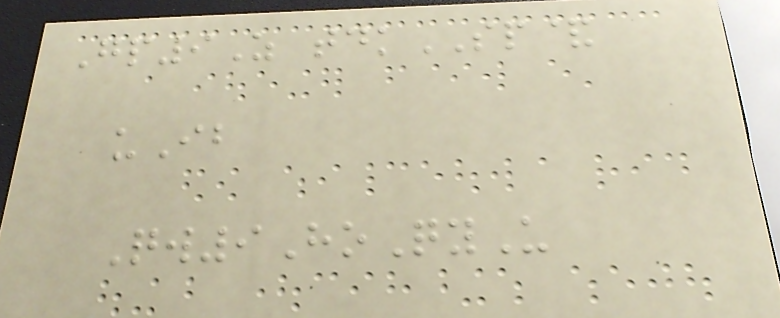Gp9Z tdkSP&
uIb
Qw9HoQyU
